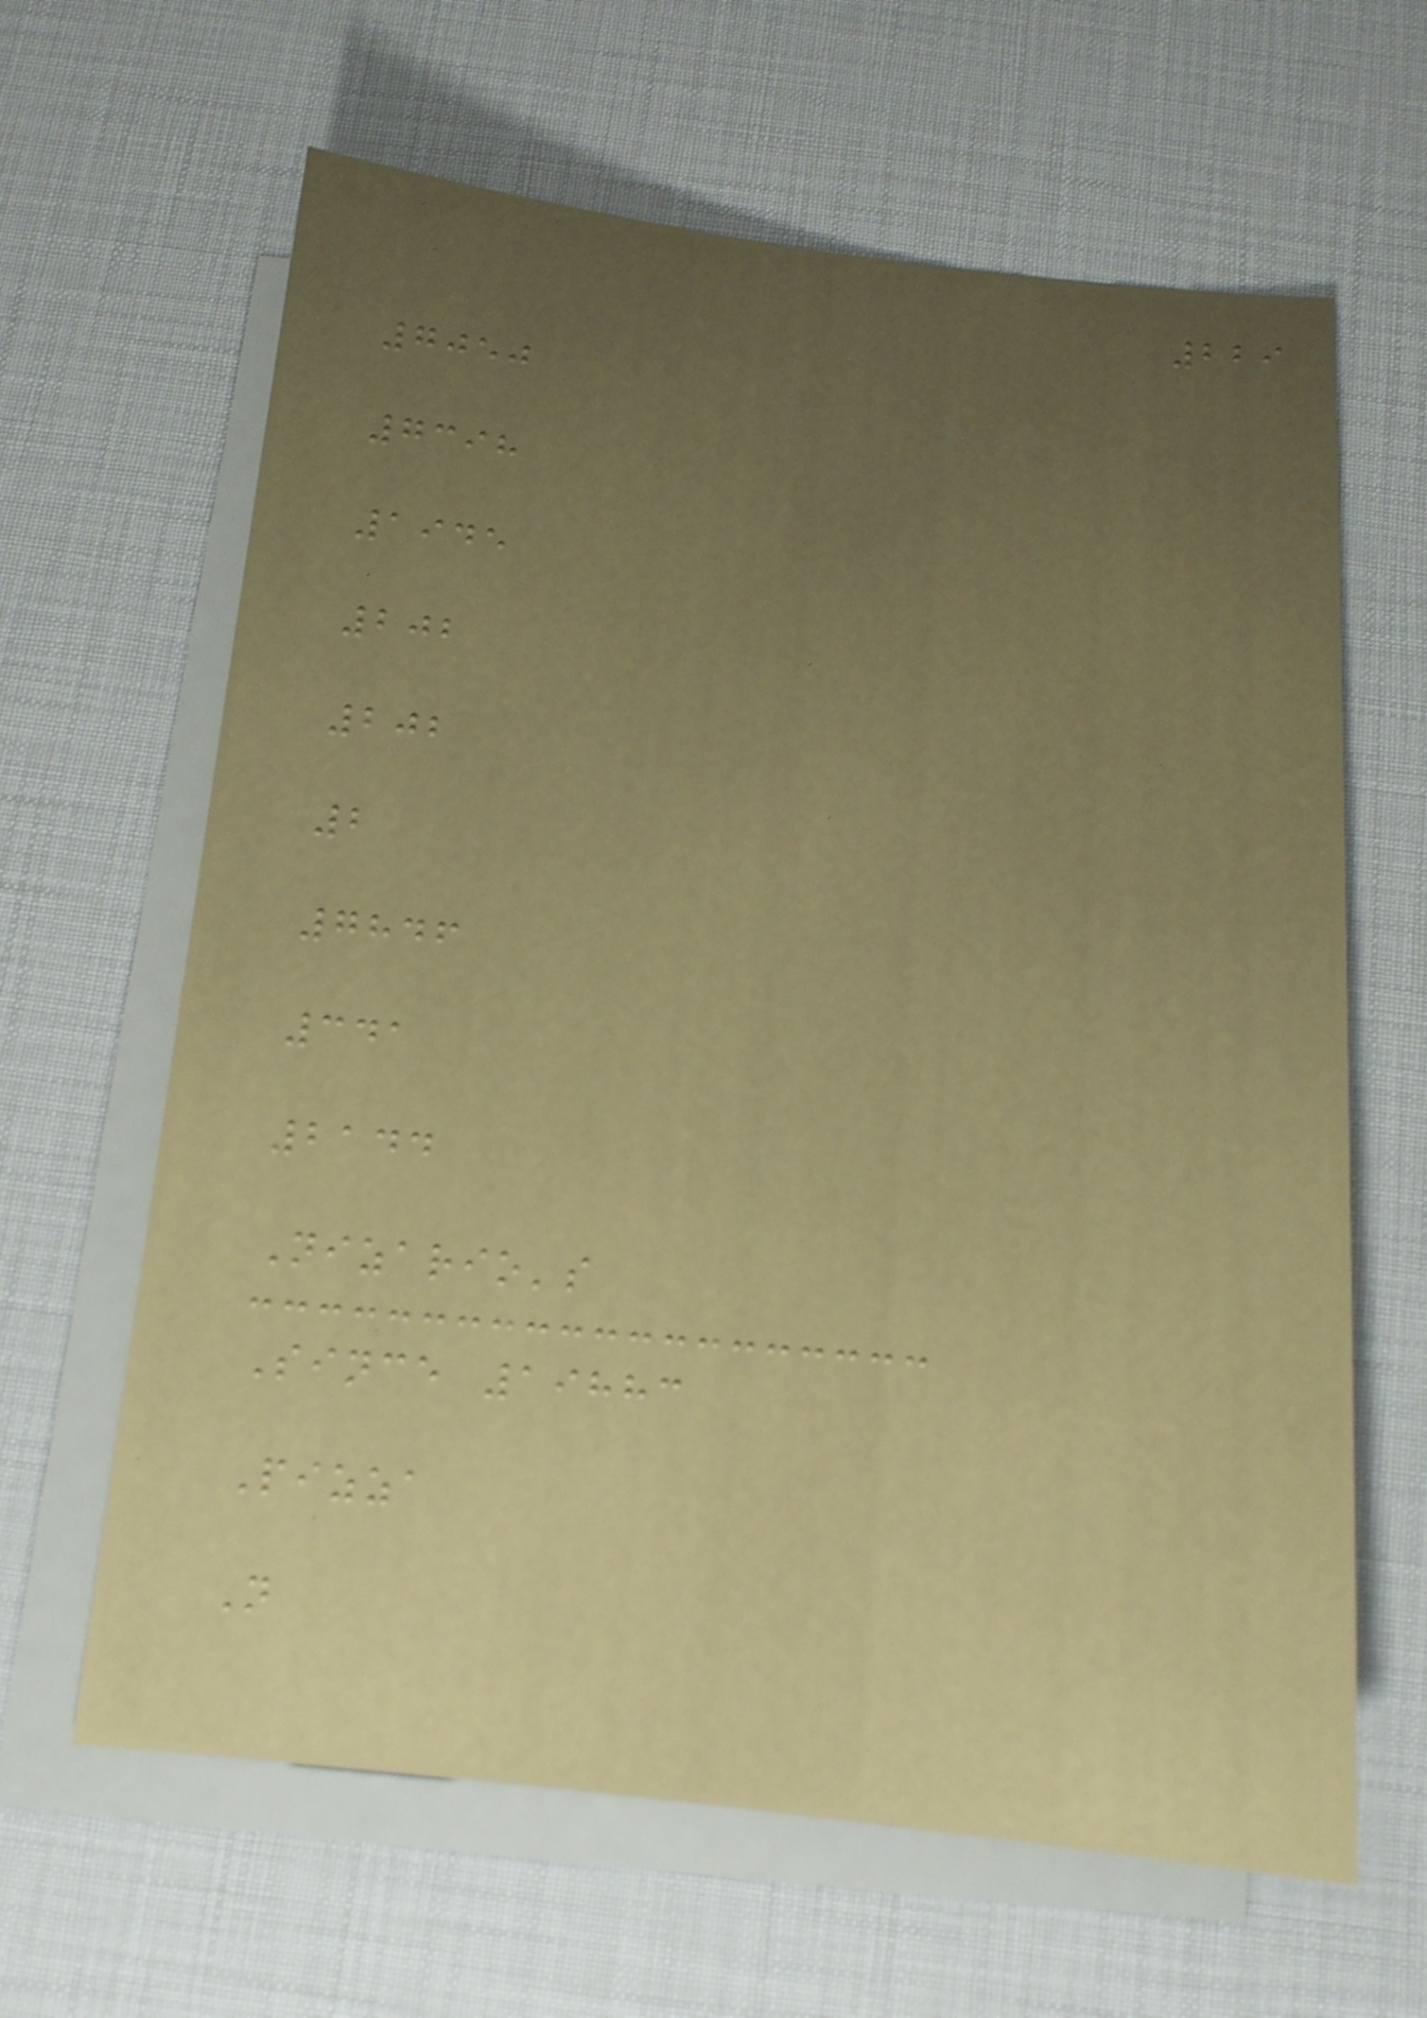229
7050
7398
1945
202
202
2
7846
341
2144
Nizario's
Since 19883
Pizza
N
